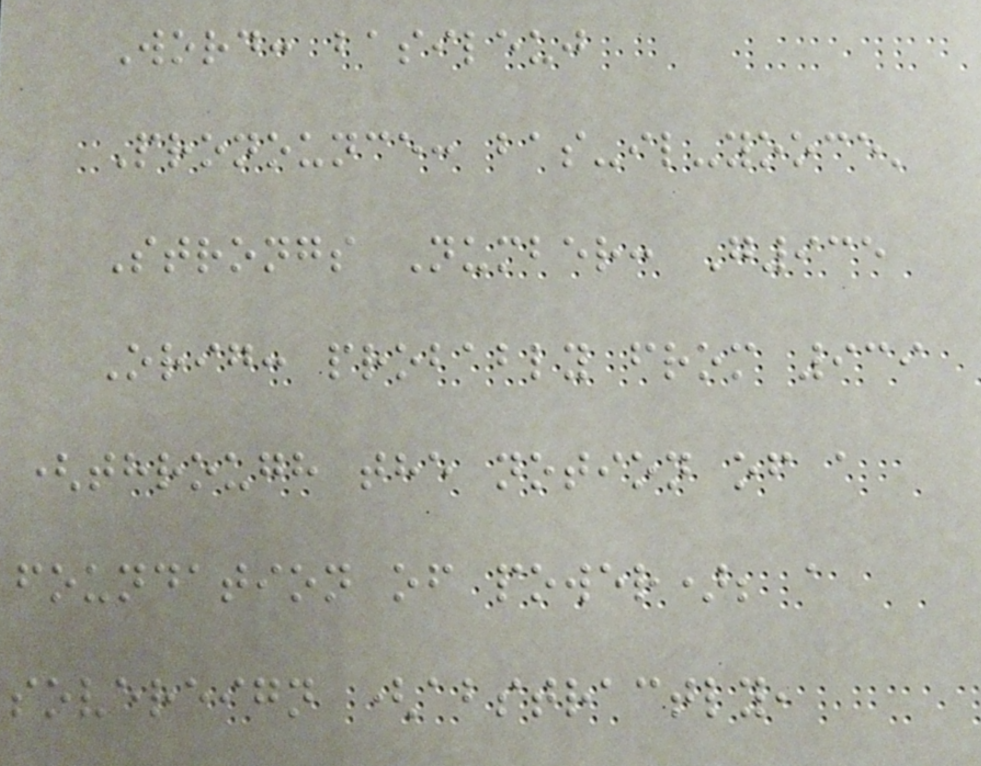Word: basileuj
Pronounce: bas-il-yooce'
Strongs Number: G935
Orig: probably from 939
(through the notion of a
foundation of power); a
sovereign (abstractly,
